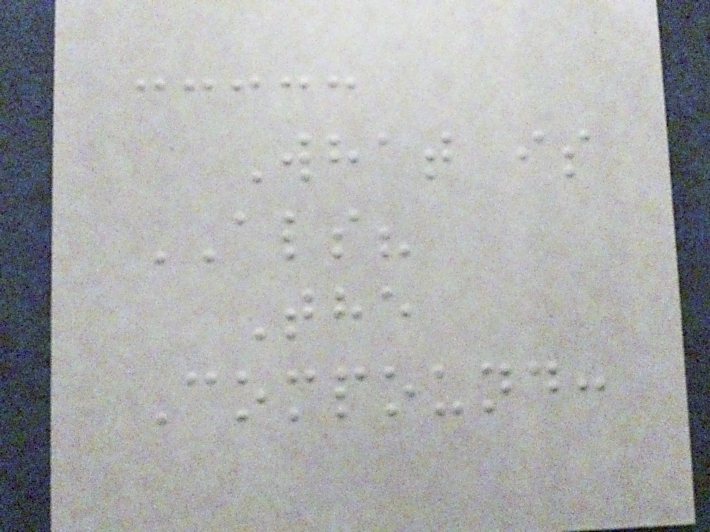What is
ALS?
The
Compound:
